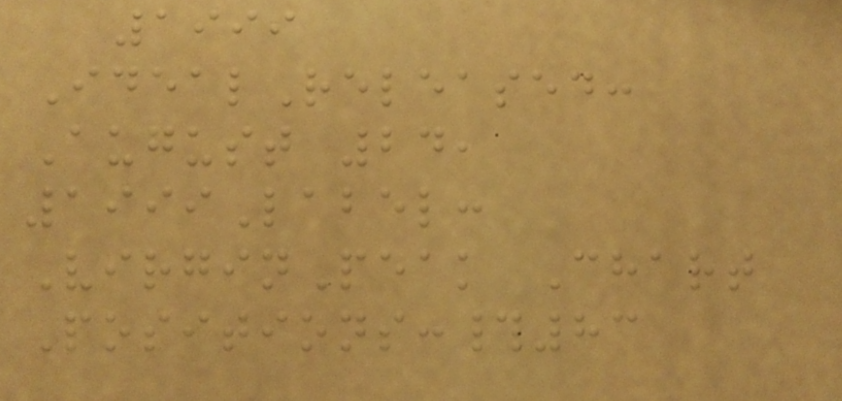1999
IdealReleased:
August 24,
1999Label:
VirginPeak Chart
Positions:#83
